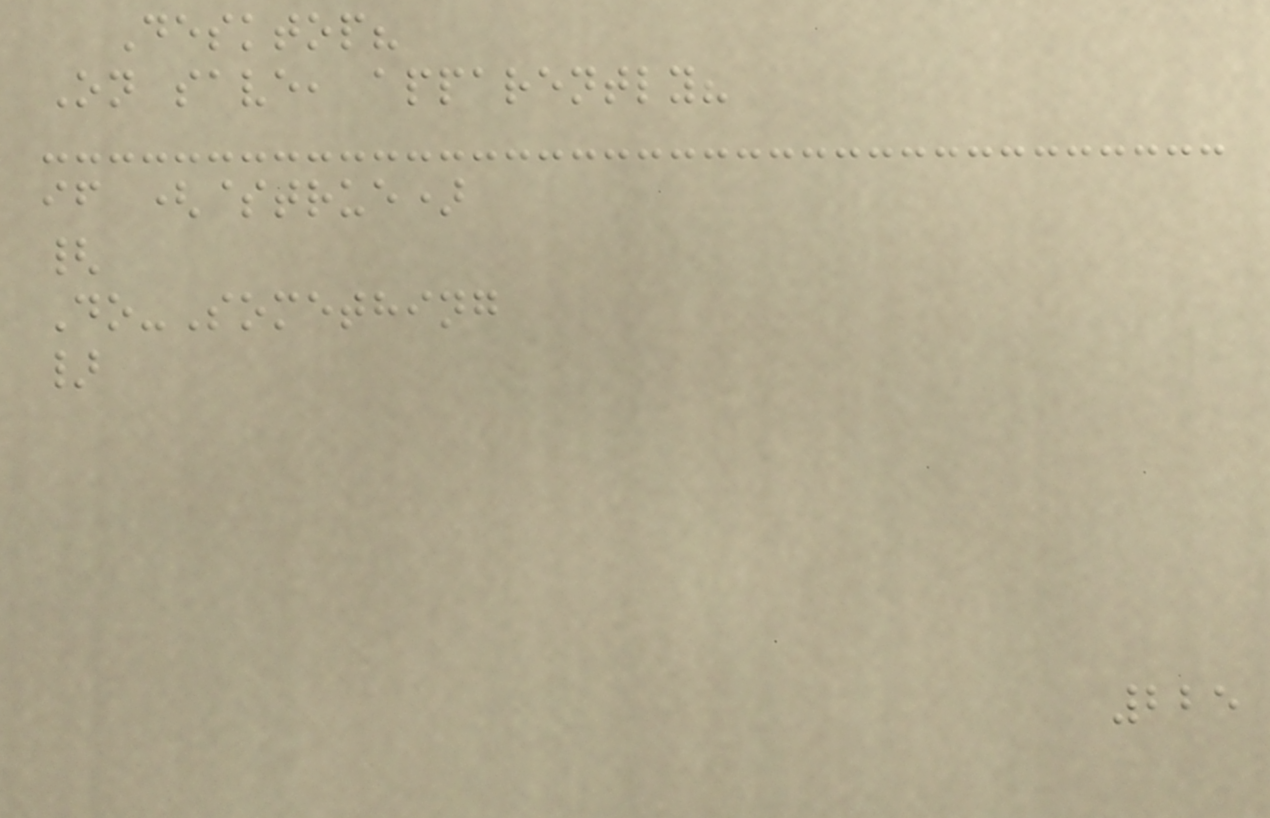Desktop?
On save, apparently?
if ($true)
{
Do-Something
}
225
